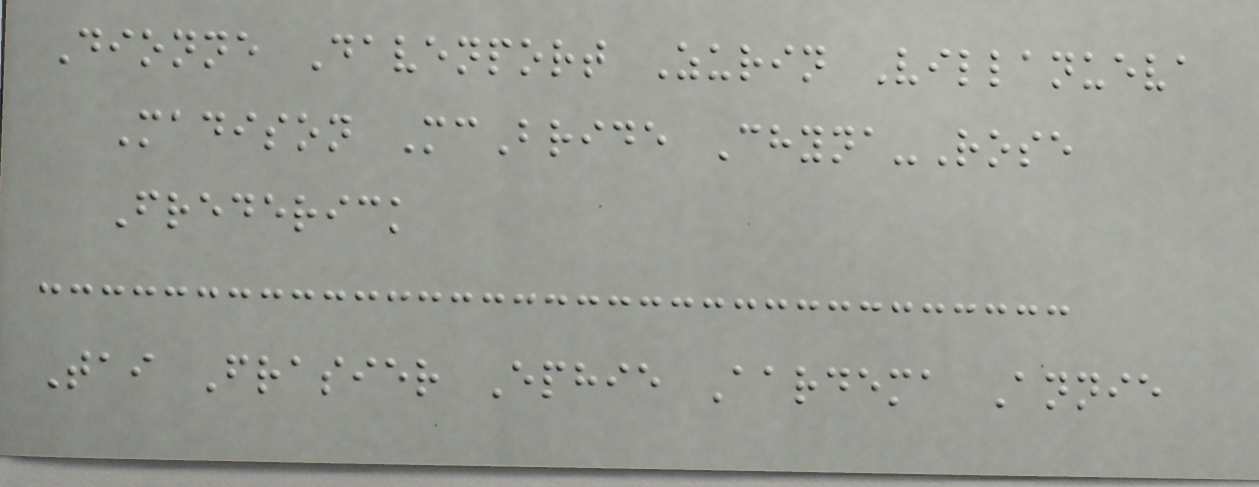Dionne Davenport Zurin Villanueva
Madison McBride Chyna-Rose
Frederick
Tai Frasier Ephie Aardema Annie
